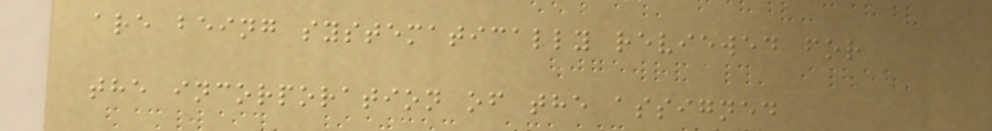are being systematically reviewed for
the incorporation of the assigned
